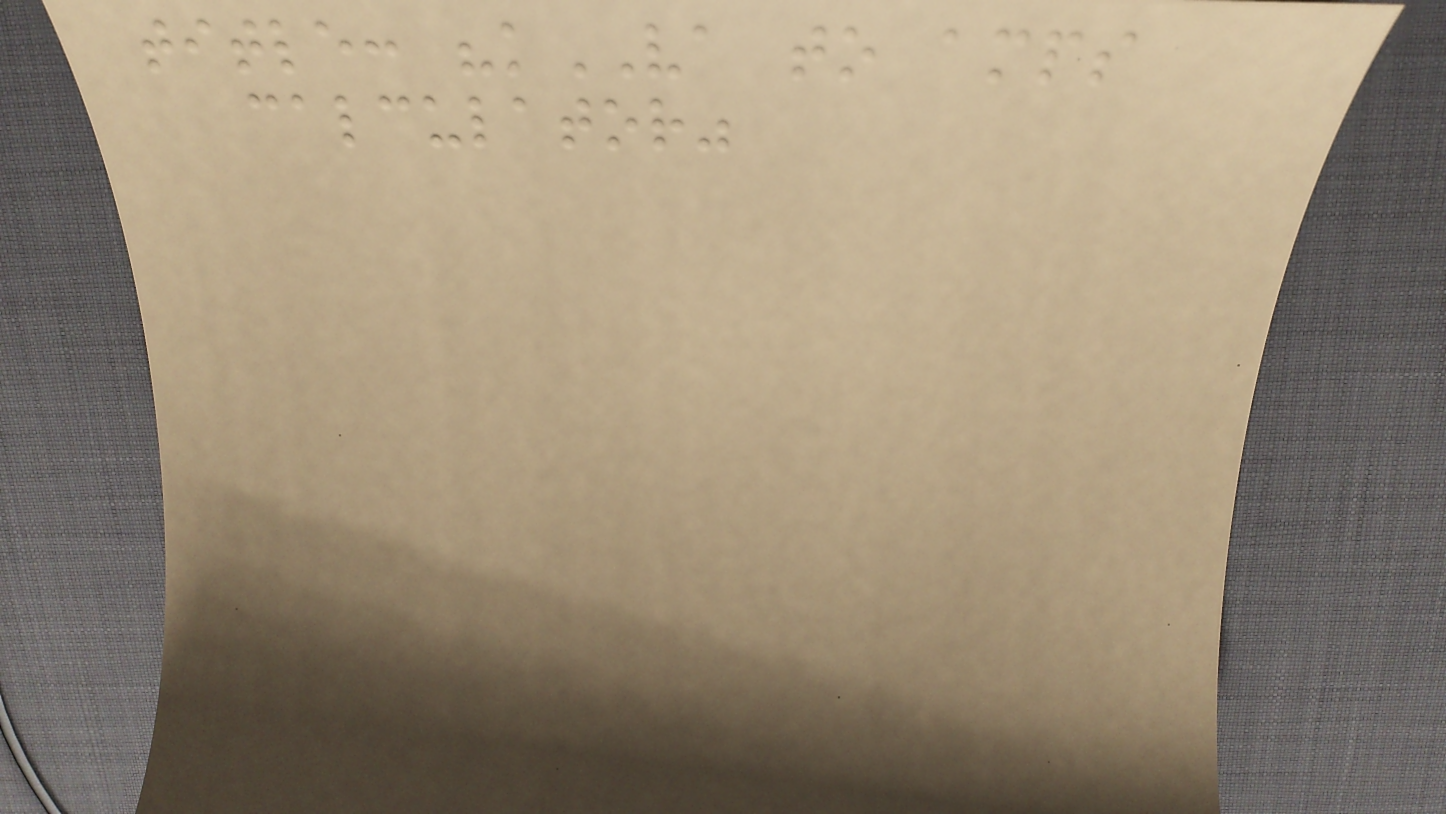title: "kVA to amps
calculator"
